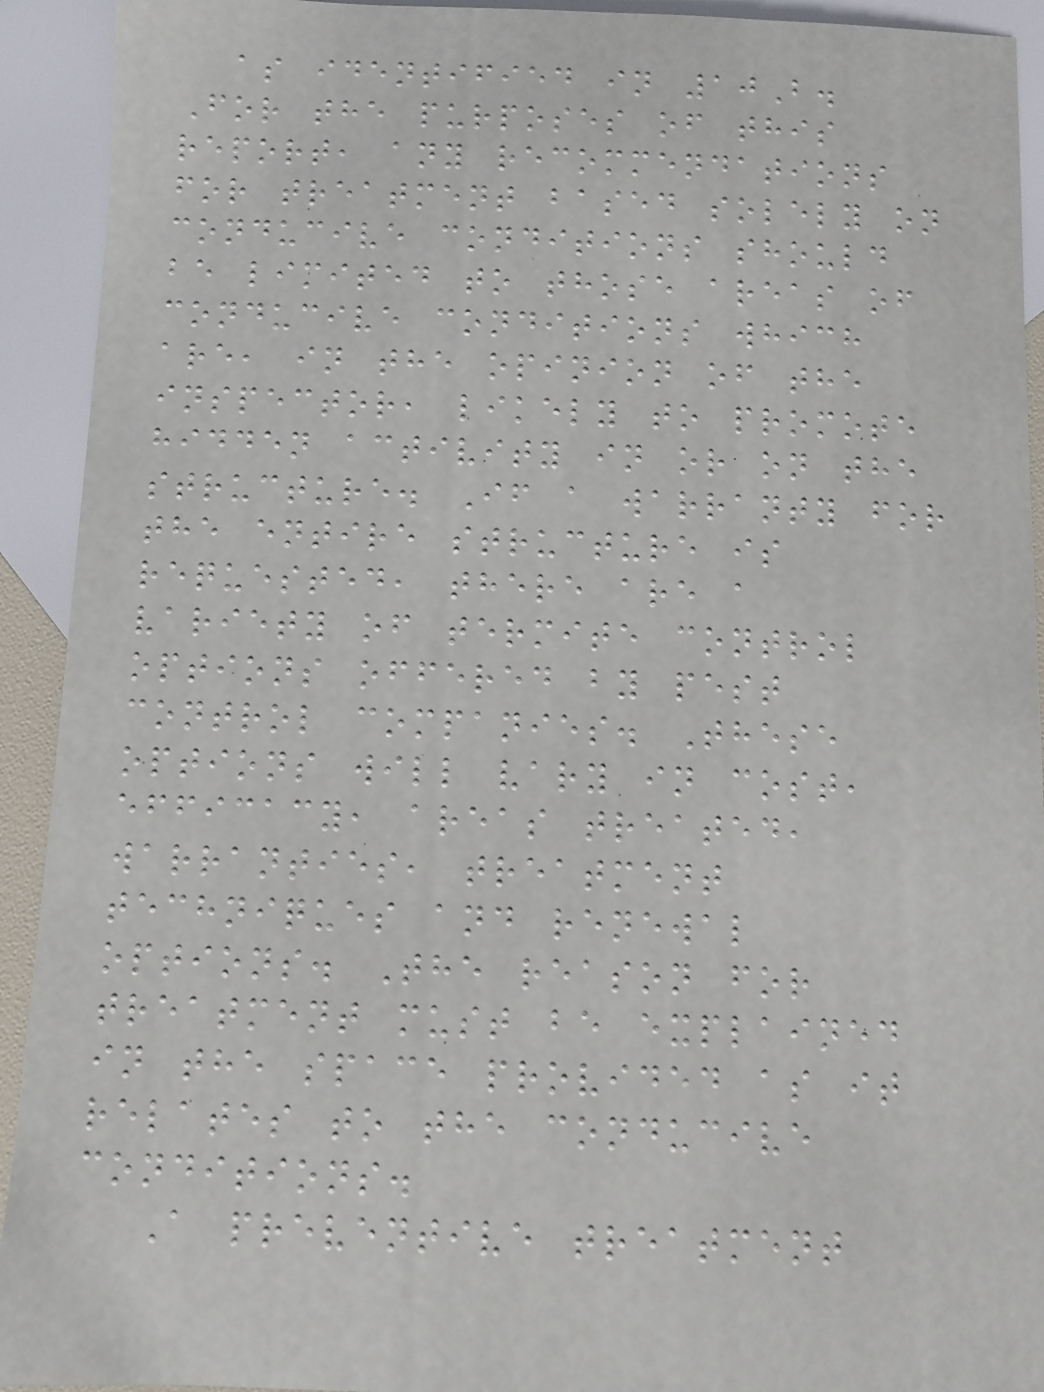as identified in 10B.
For the purposes of this
report, any recommendations
for treatment based solely on
conducive conditions should
be limited to those areas of
conducive conditions which
are, in the opinion of the
inspector, likely to promote
hidden activity in or on the
structure. If a warranty for
the entire structure is
requested, there are a
variety of termite control
options offered by pest
control companies. These
options will vary in cost,
efficacy, areas treated,
warranties, treatment
techniques and renewal
options. The reason for
treatment must be explained
in the space provided as it
relates to the conducive
conditions.
A preventive treatment
